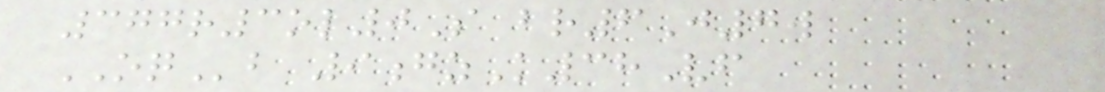377r3ol0S br6J7w
OQb 9gzK38Vf
